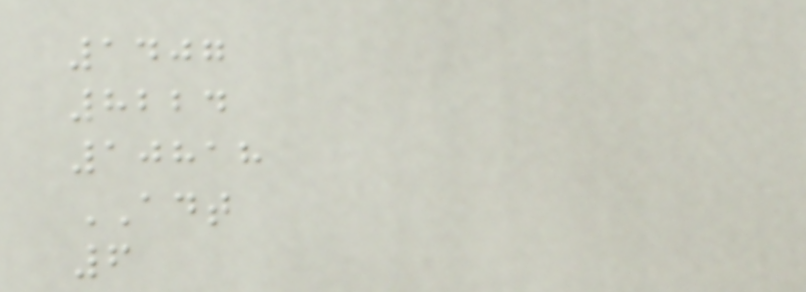1407
8224
10818
ADT
6
